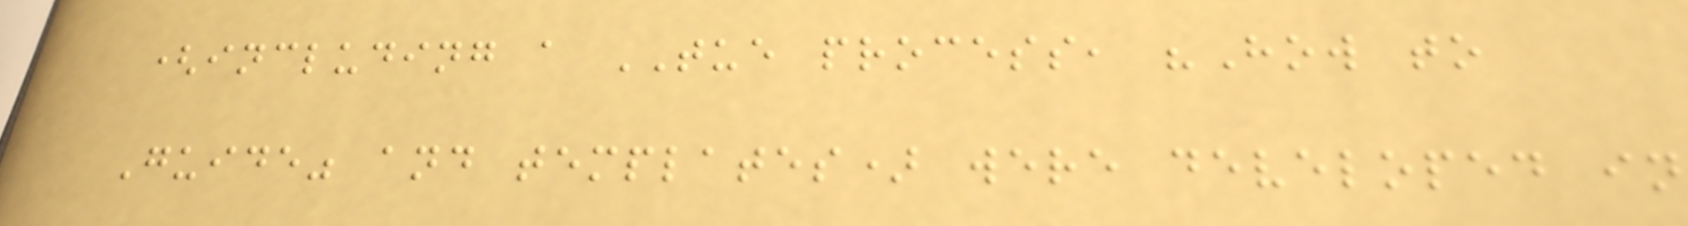(including a TUE process, "How to
Guide" and templates) were developed in
